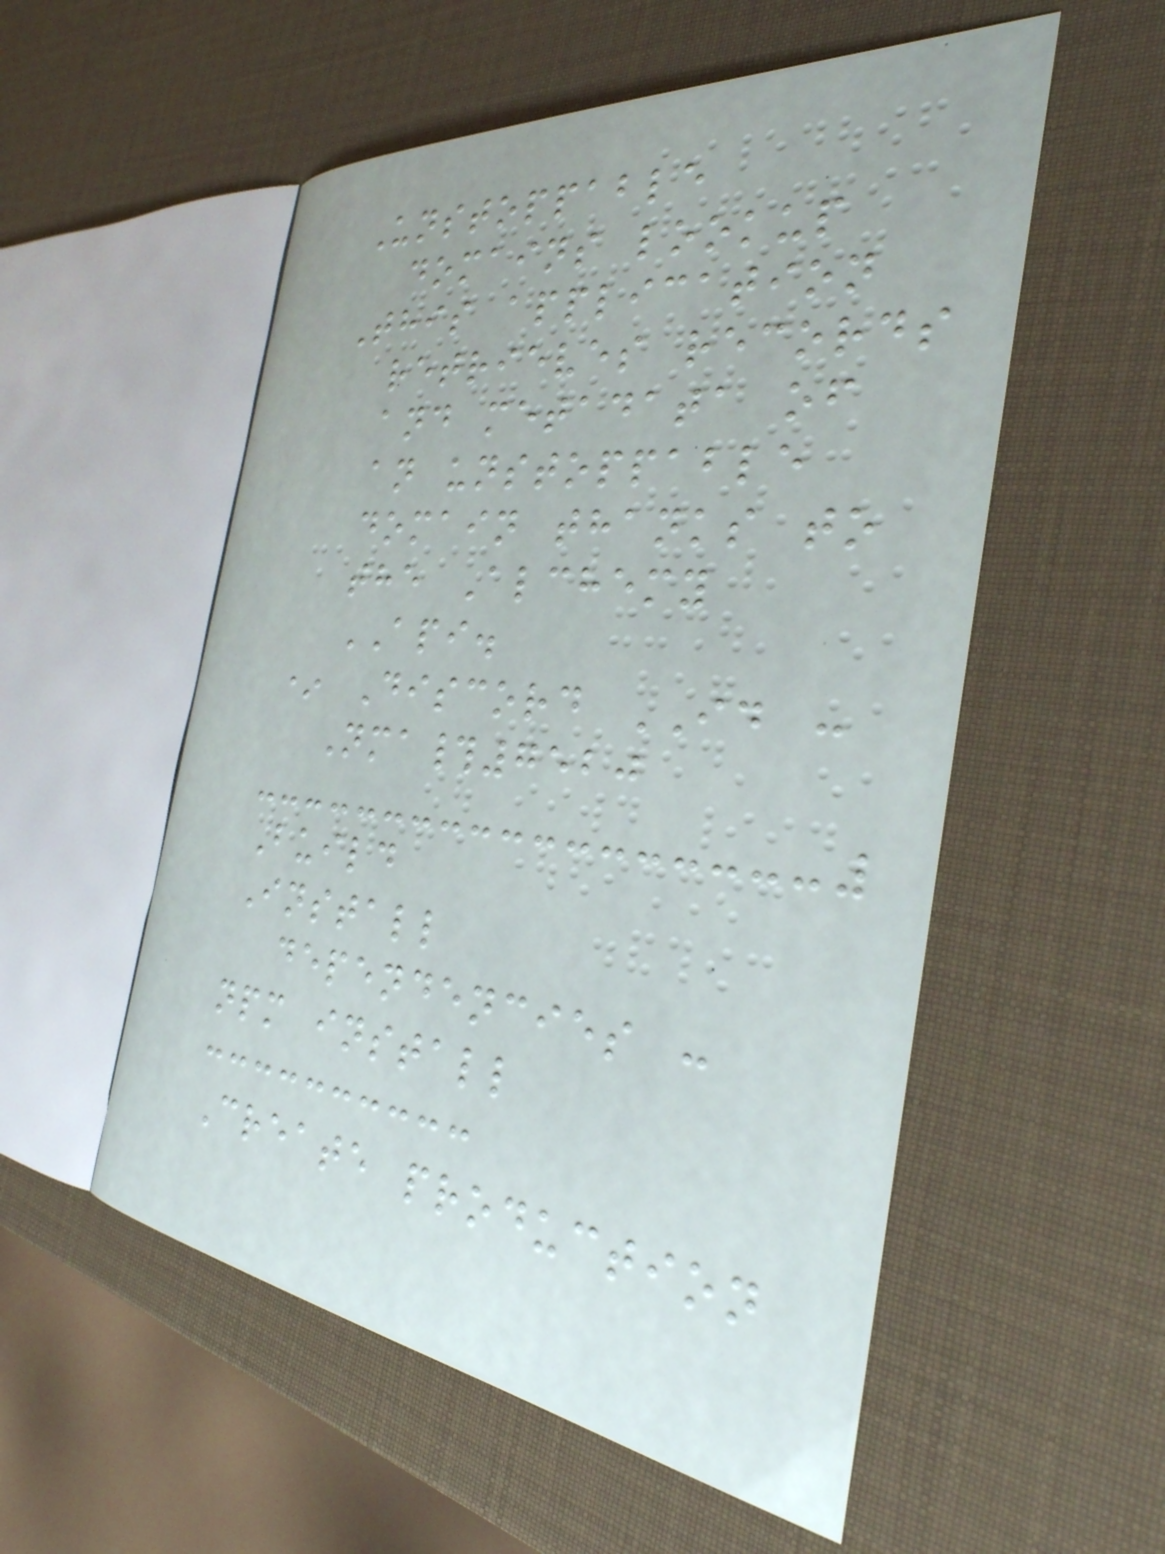Unstoppable
domains lookup
This application
retrieves records
and metadata of
an unstoppable
domain thanks to
the Alchemy
API.
* Discord ID :
Nma#7520
Build
Install
dependencies :
npm install
Create production
